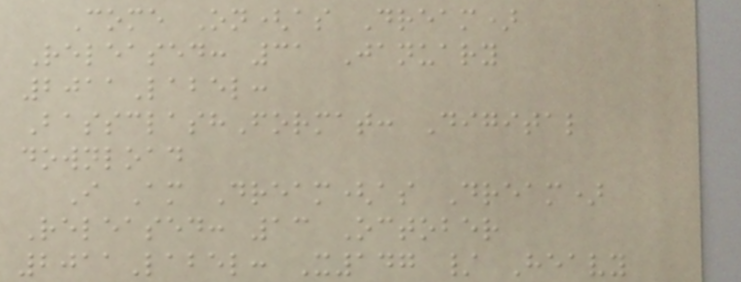Come On(as Dream)
Released: 31 January
2011Label:
BassclashFormat: Digital
download
I Am Dream(as Dream)
Released: 13 October
2011Label: X147 / Heavy
